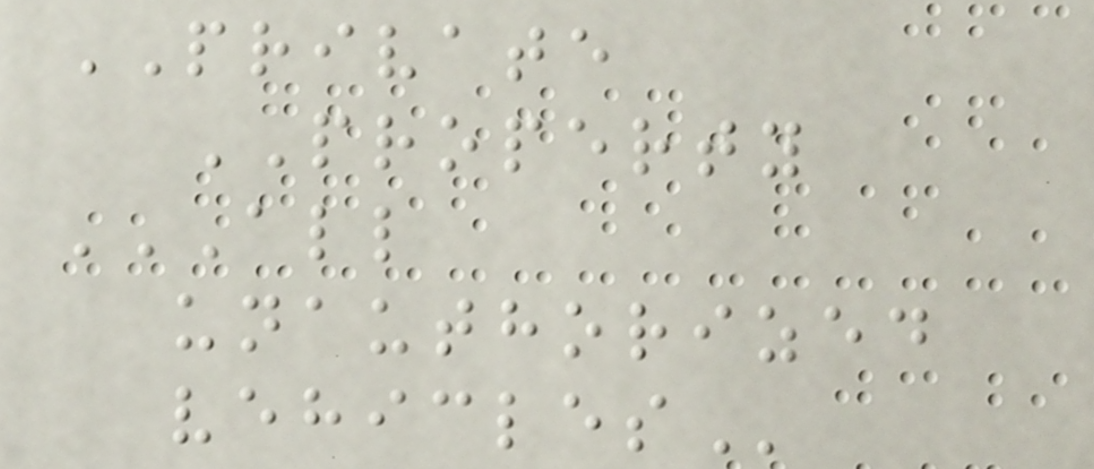PRIVATE
PROPERTY
ALL
UNAUTHORIZED
VEHICLES
